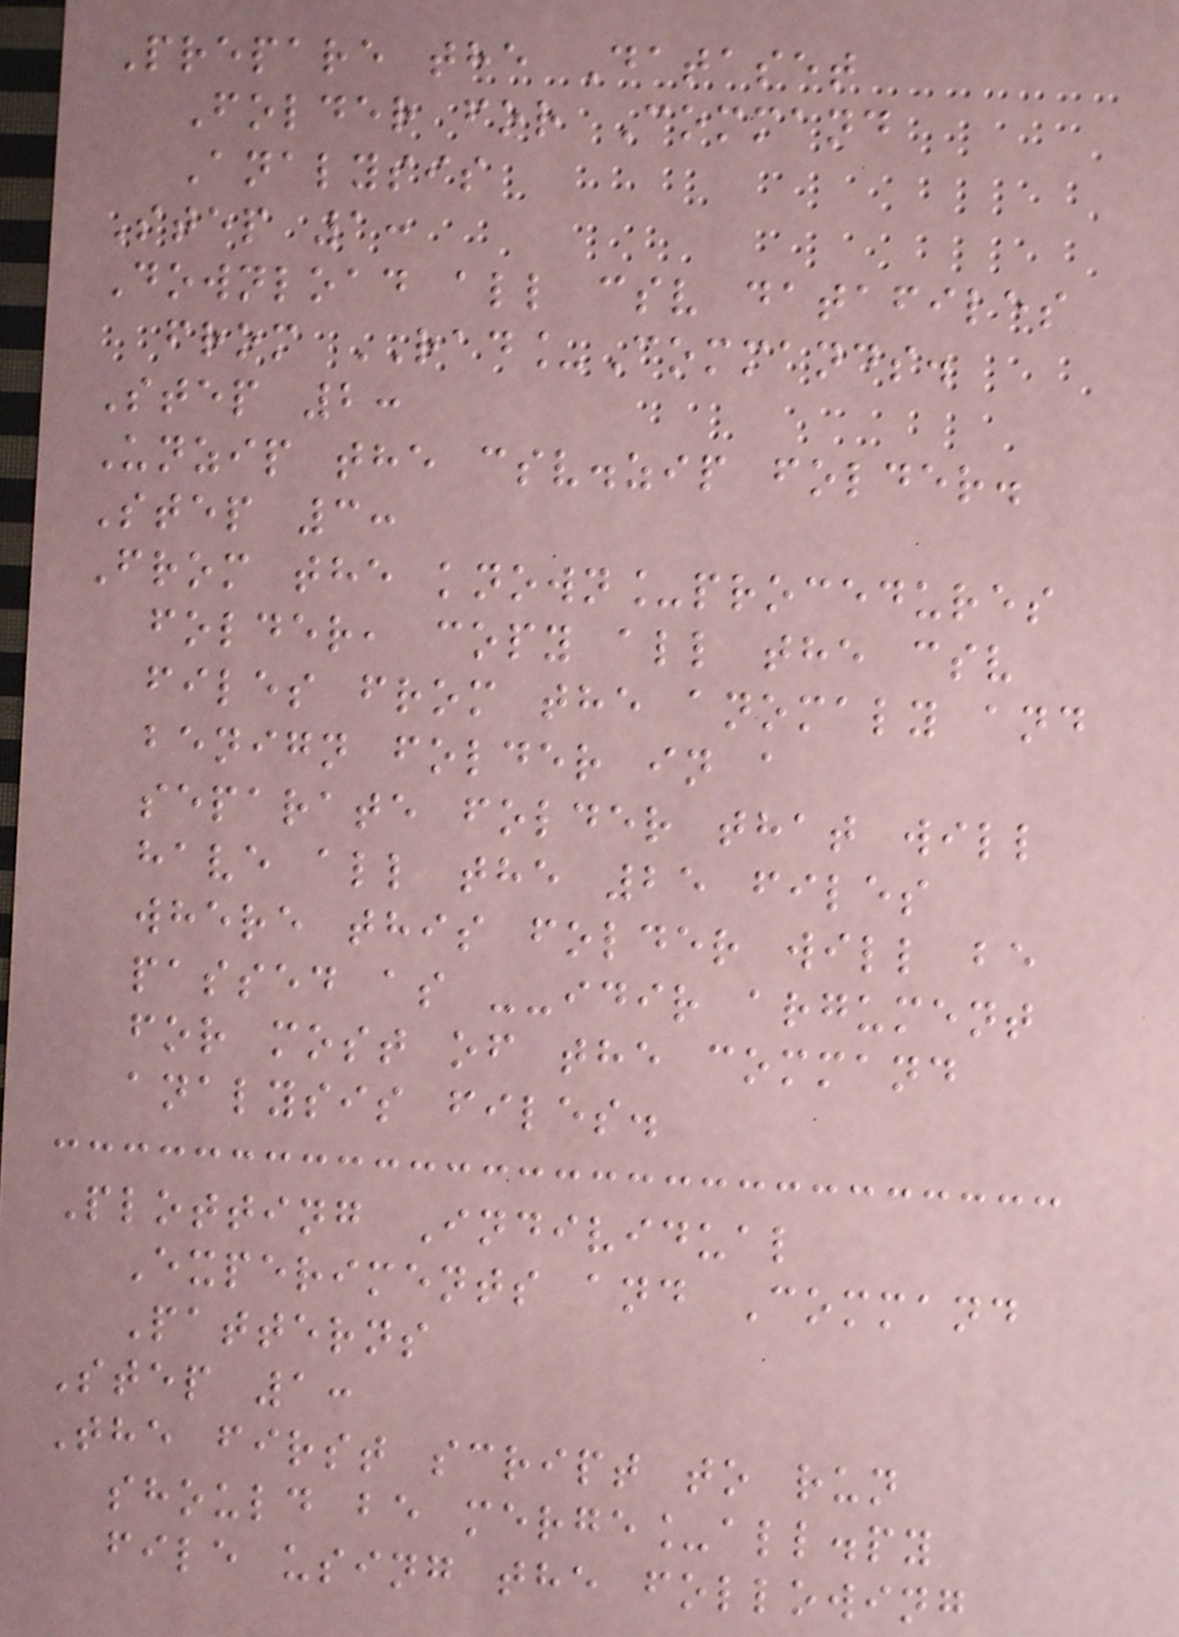Prepare the Dataset
Folder for Command
Analysis
Step 1:
Download all csv datafiles
from RAD_Commands.
Step 2:
Unzip the csv.zip folder.
Step 3:
From the known_procedures
folder, copy all the csv
files from the anomaly and
benign folder in a
separate folder that will
have all the 25 files
where this folder will be
passed as --idir argument
for most of the command
analysis files.
Plotting Individual
Experiments and Command
Patterns
Step 1:
The first script to run
should be merge_all.py
file using the following
